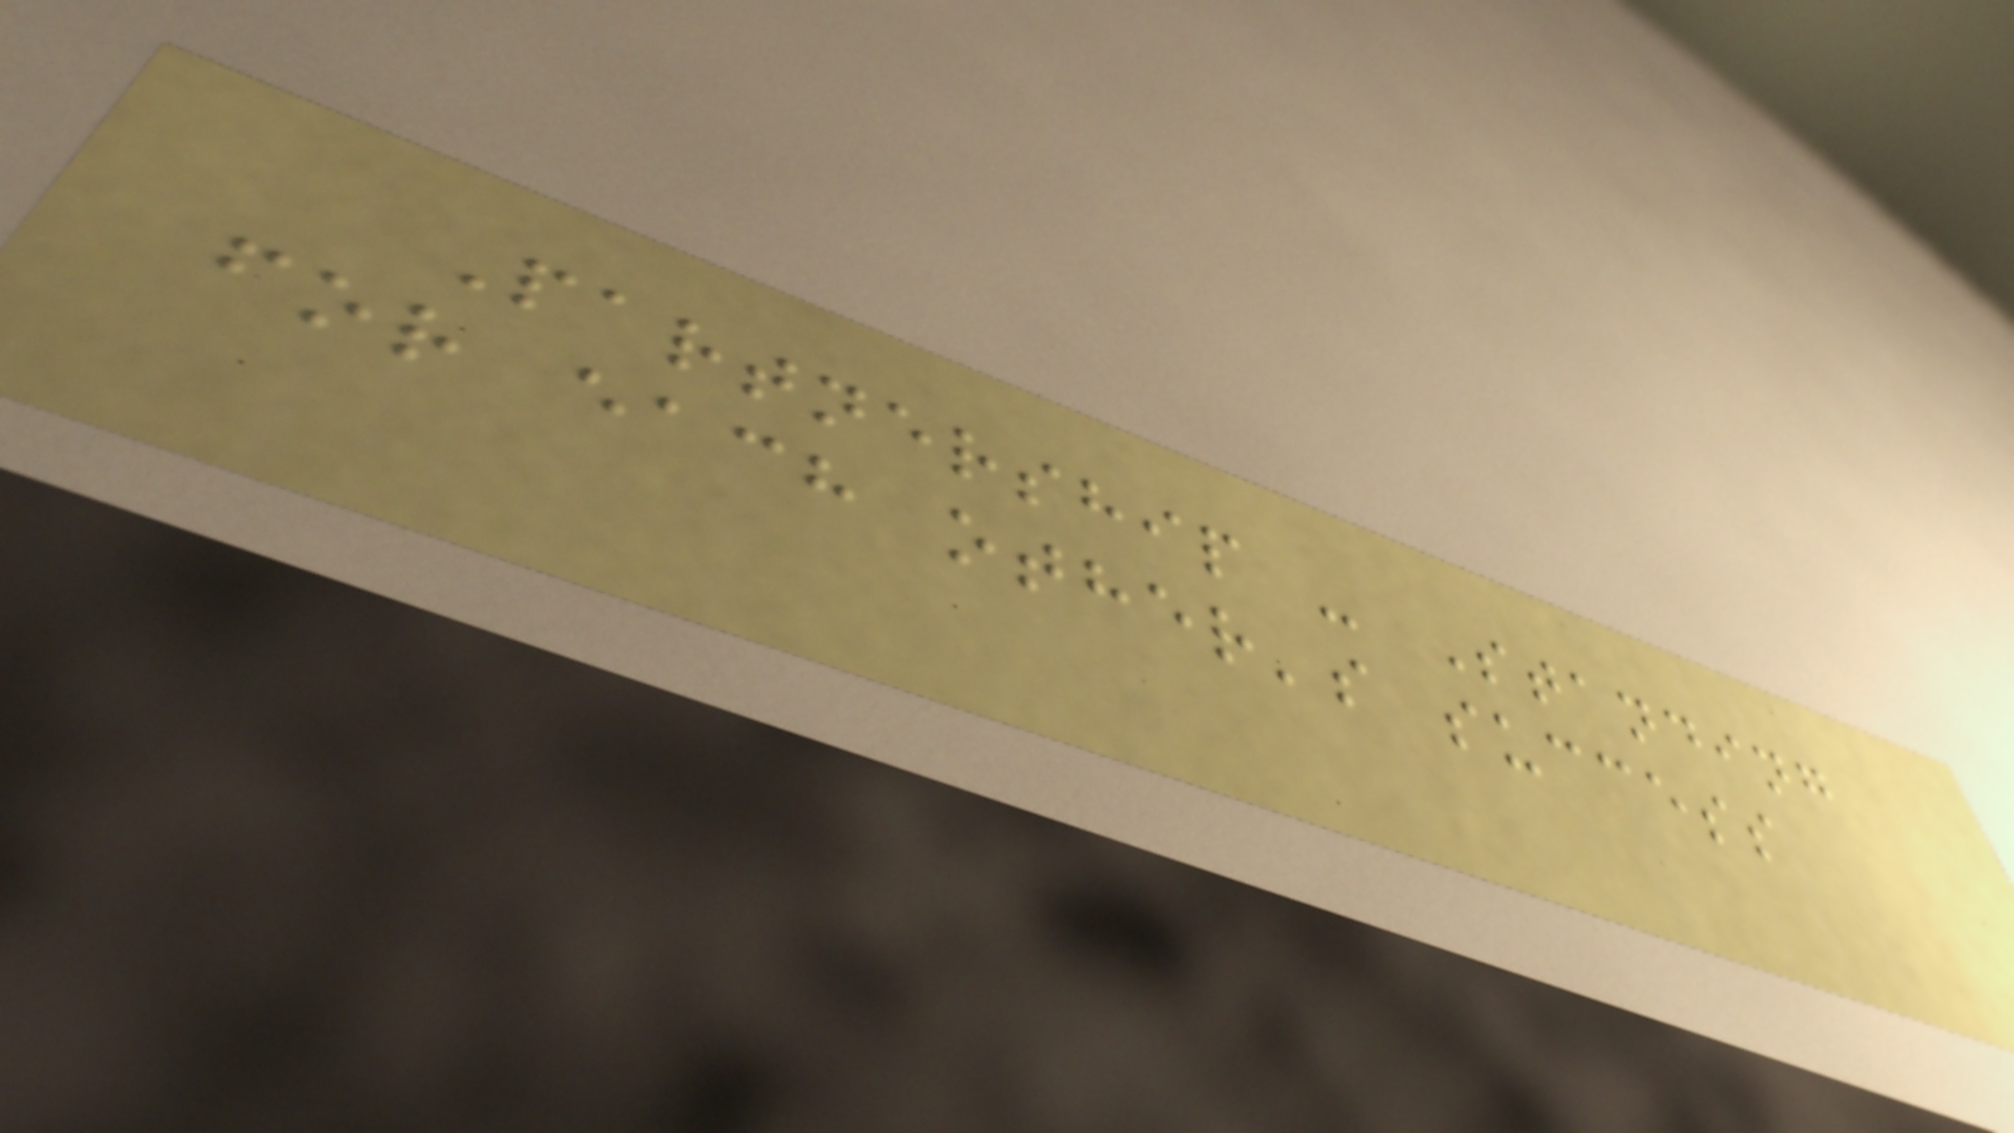Partnership - Standing
for each other's success
